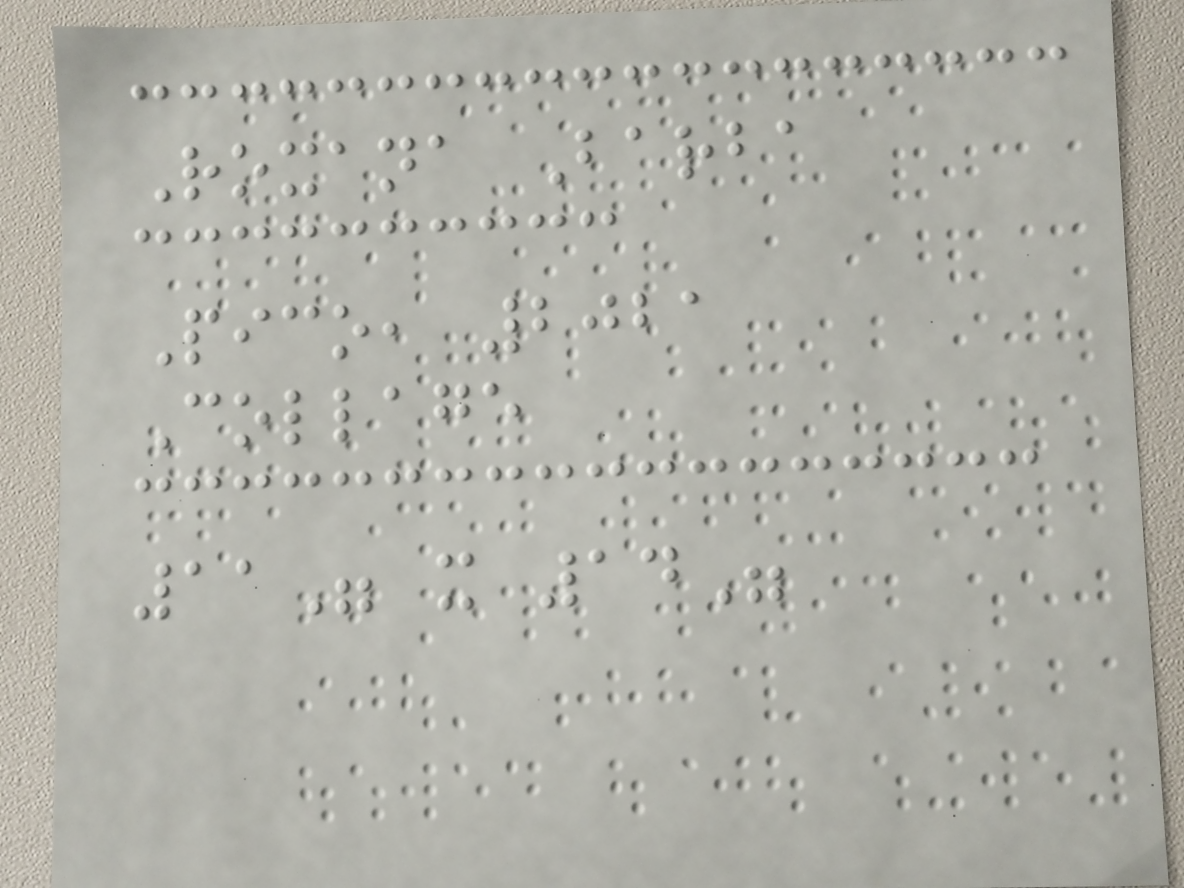Roxana Barba
Pico, 2021
Collage
11" x 14"
